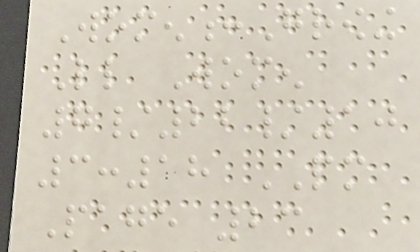Women:Growing
Little Women
7/22/10
3:18 PM
Page 23
